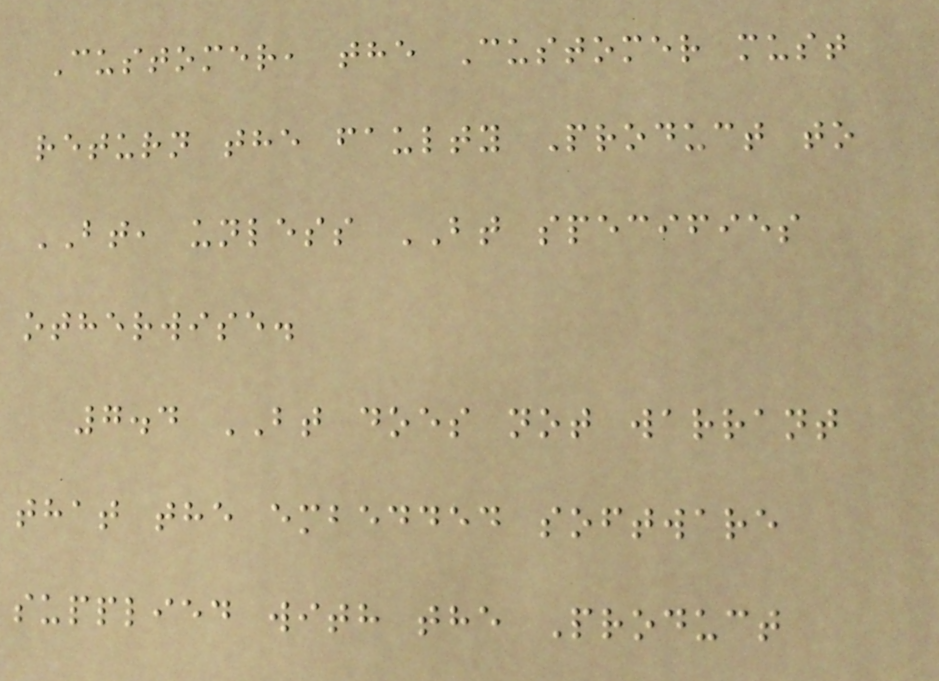Customer, the Customer must
return the faulty Product to
BT, unless BT specifies
otherwise.
7.4 BT does not warrant
that the embedded software
supplied with the Product
